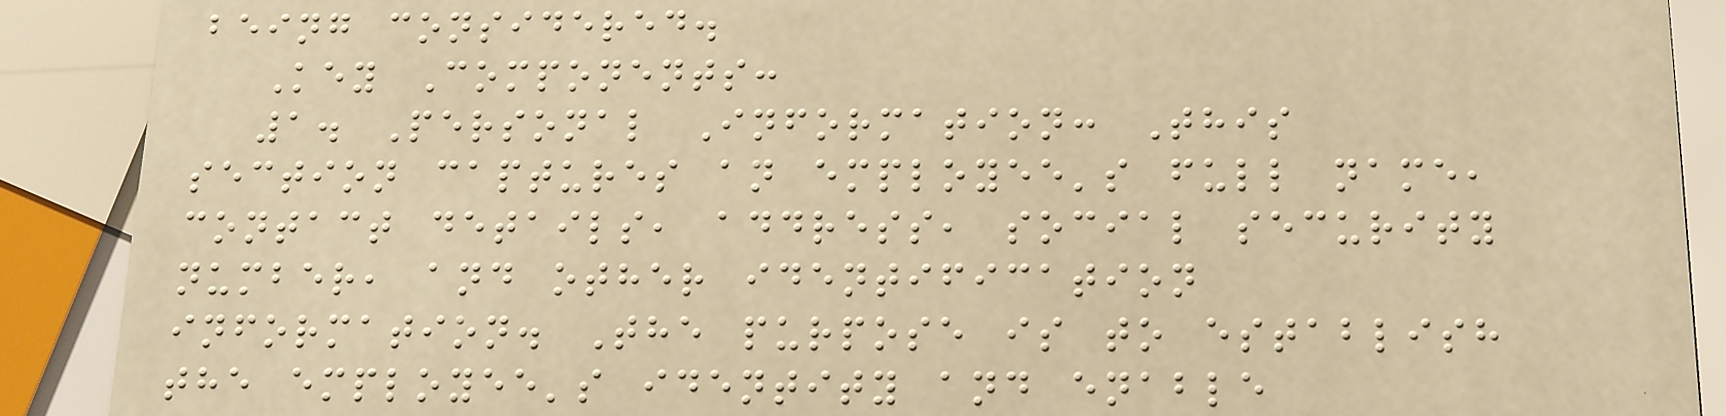being considered.
Key Components:
1. Personal Information: This
section captures an employee's full name,
contact details, address, social security
number, and other identification
information. The purpose is to establish
the employee's identity and enable
